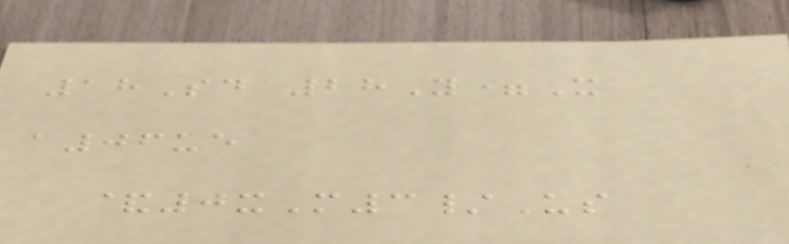18Sd 28Y=X
a06ue
&0xM3/Us
